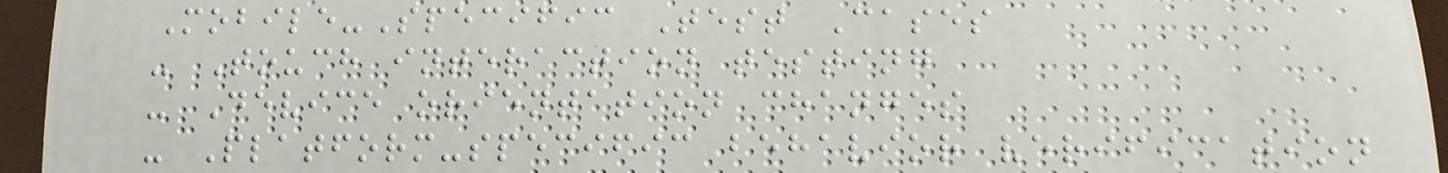Mobile-Specific Test Cases
- Touch interaction testing
- Device orientation changes
- Platform-specific behavior verification
